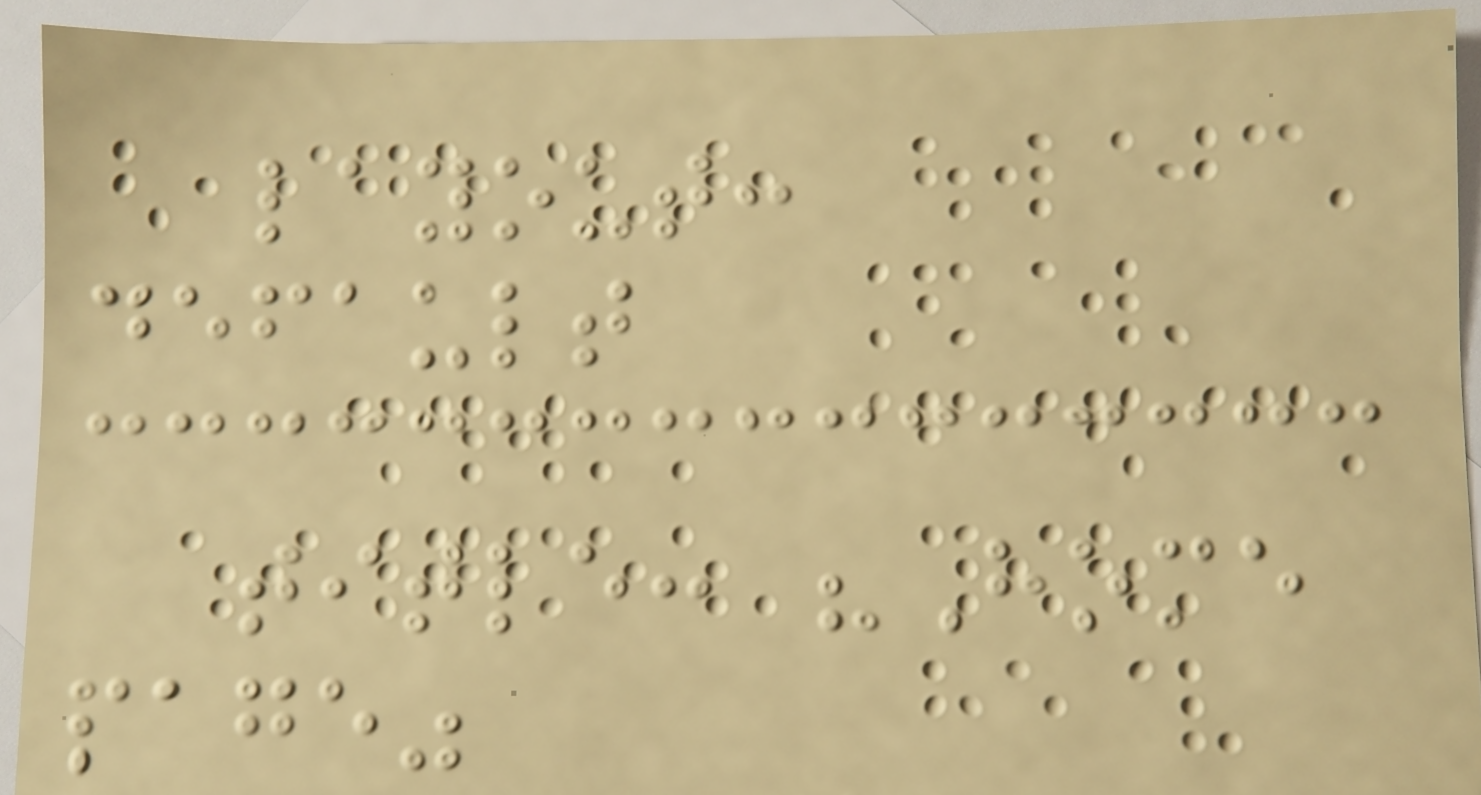layout:
default
title: "Home
page"
